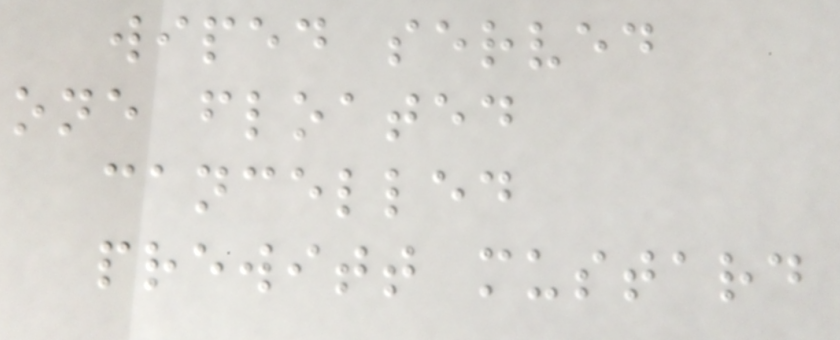wiped served
one floated
cancelled
prewitt mustard
